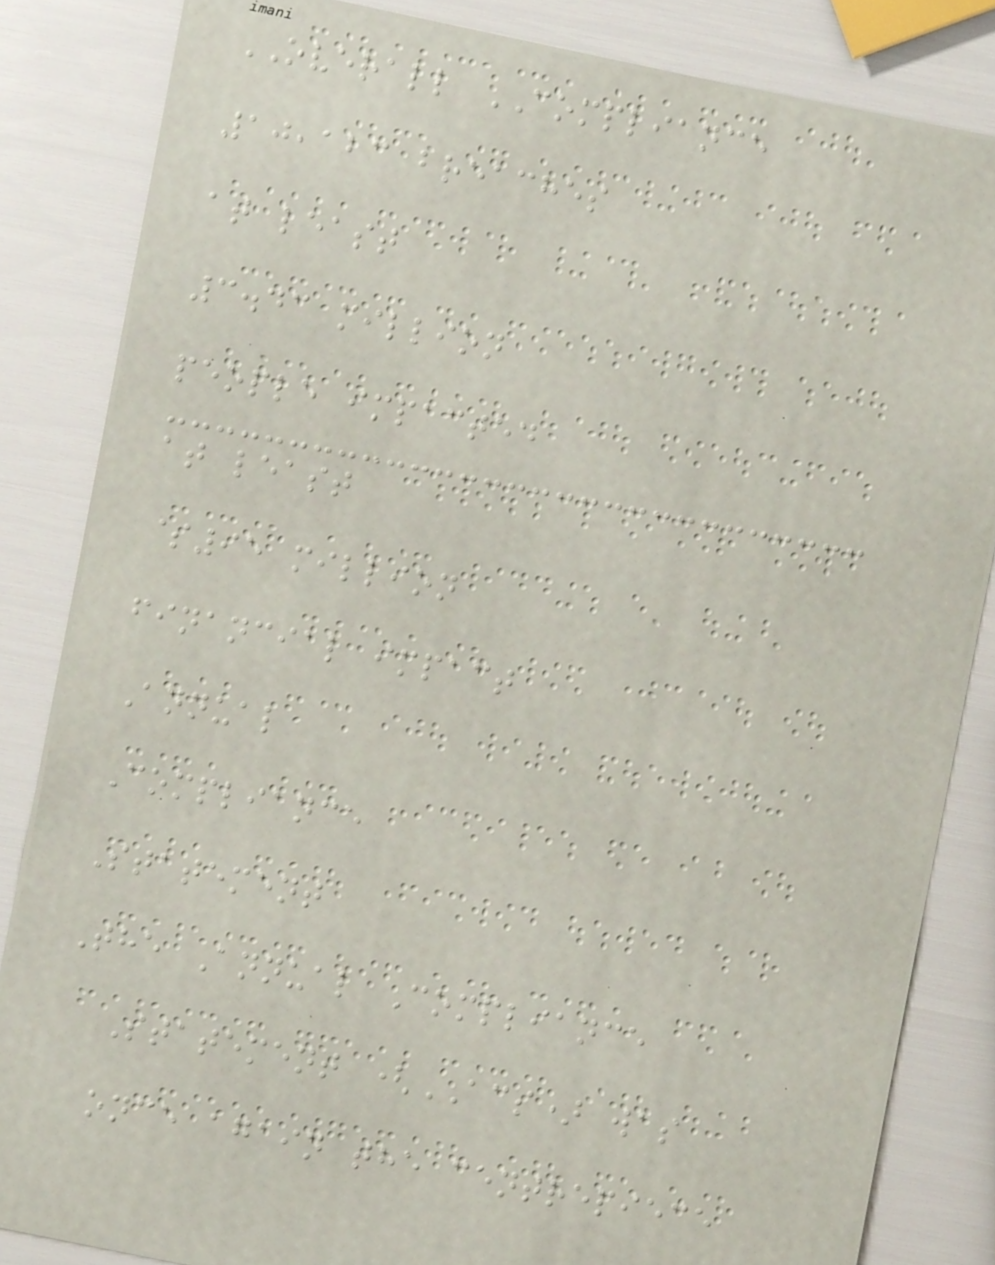OVERALL COMPLIANCE
10,123 breaches
at least
3.43 million
people impacted
at least
$95 million
financial impact
Annual
Compliance
Statement
The Annual Compliance
Statement (ACS) was
once again the centrepiece
